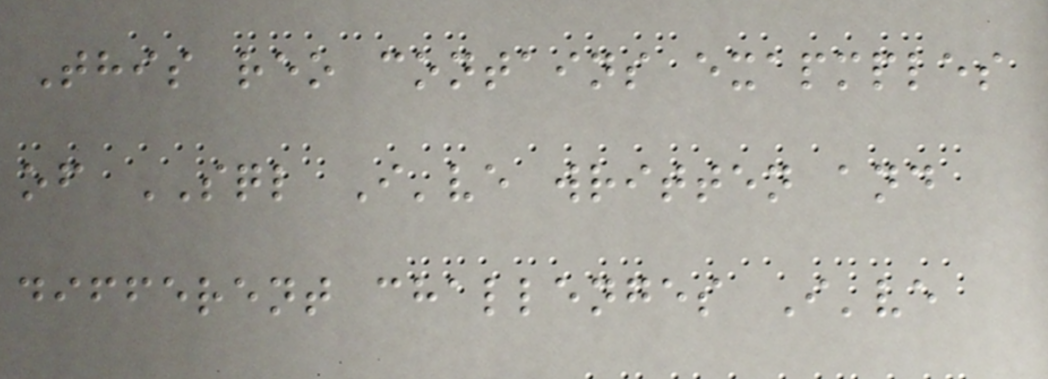This reo contains exapmples
of SQL I've written and
different challenges I've
